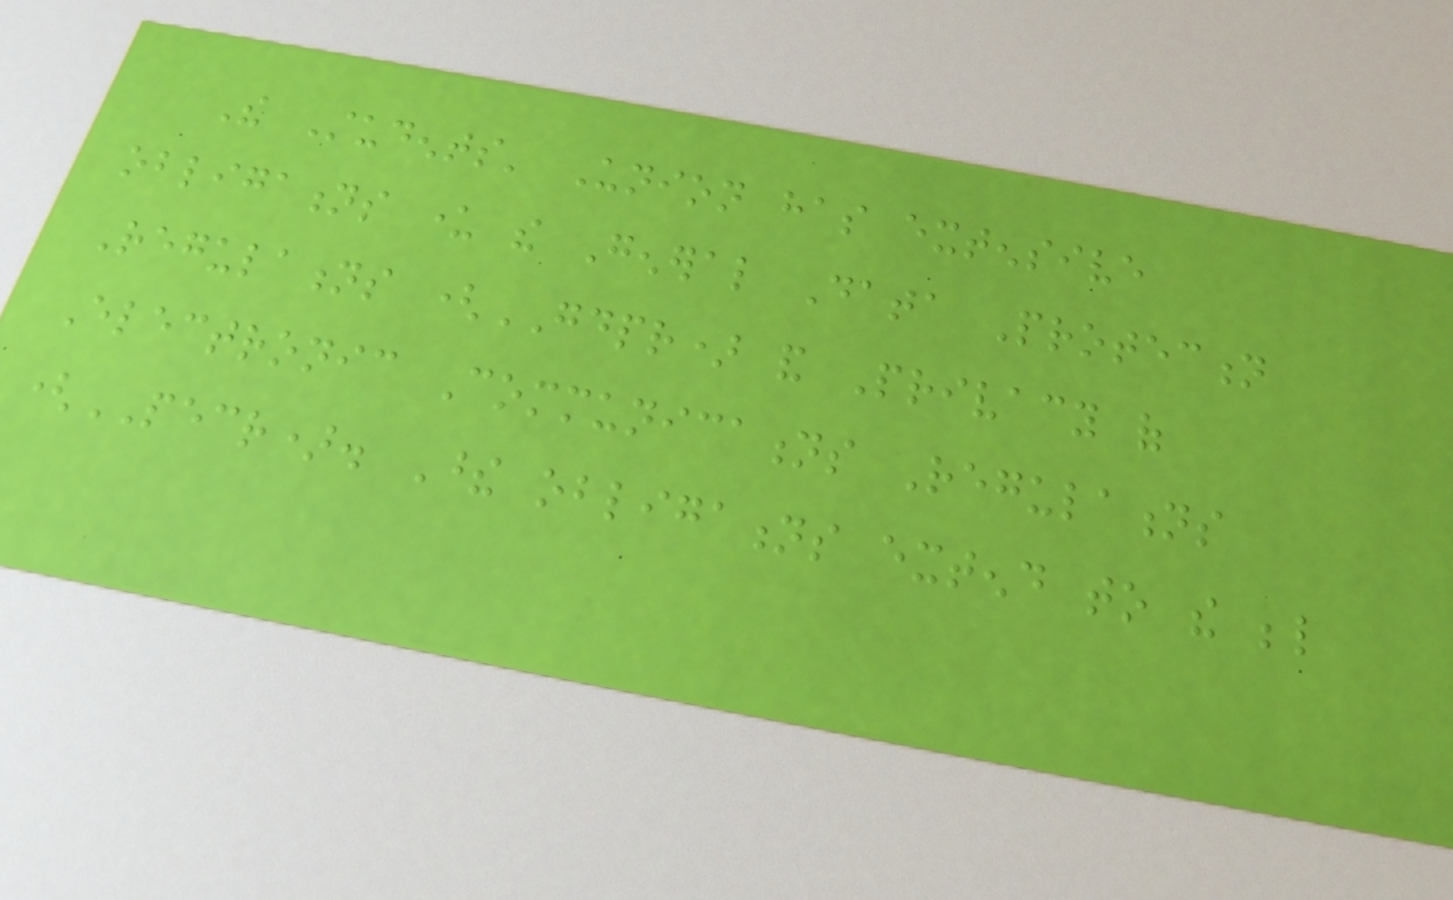The Students' Union has extensive
obligations under the General Data Protection
Regulations (GDPR) and Privacy of
Electronic Communications Regulations
(PECR). These obligations extend to the below
